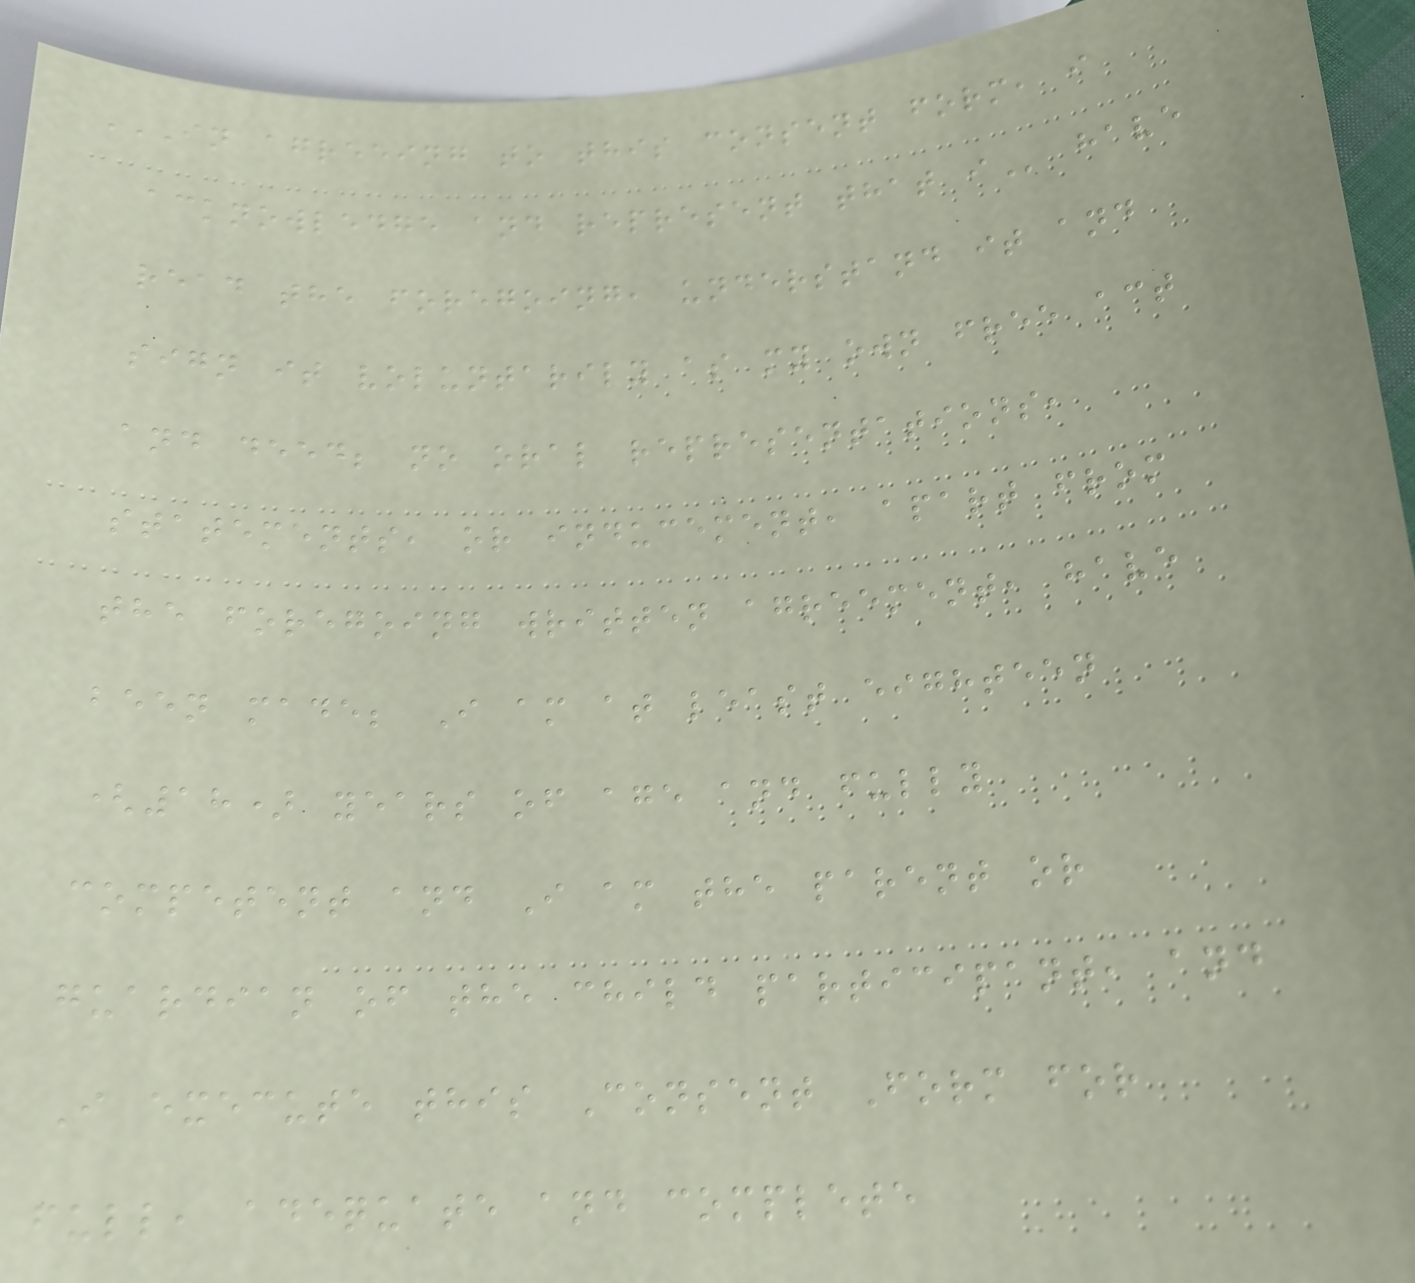IN AGREEING TO THIS CONSENT FORM, I
ACKNOWLEDGE AND REPRESENT THAT I have
read the foregoing, understand it and
sign it voluntarily as my own free act
and deed; no oral representations,
statements, or inducement, apart from
the foregoing written agreement, have
been made; I am at least eighteen
(18) years of age and fully
competent and I am the parent or
guardian of the child participant, and
I execute this Consent Form for
full, adequate and complete
